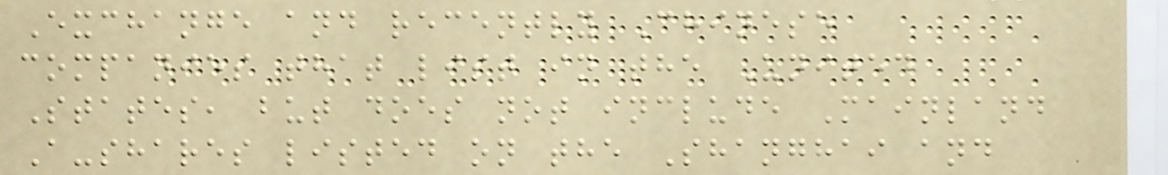Exchange and recently Chinese
companies that list in the United
States, but does not include Mainland
A-shares listed on the Shanghai and
